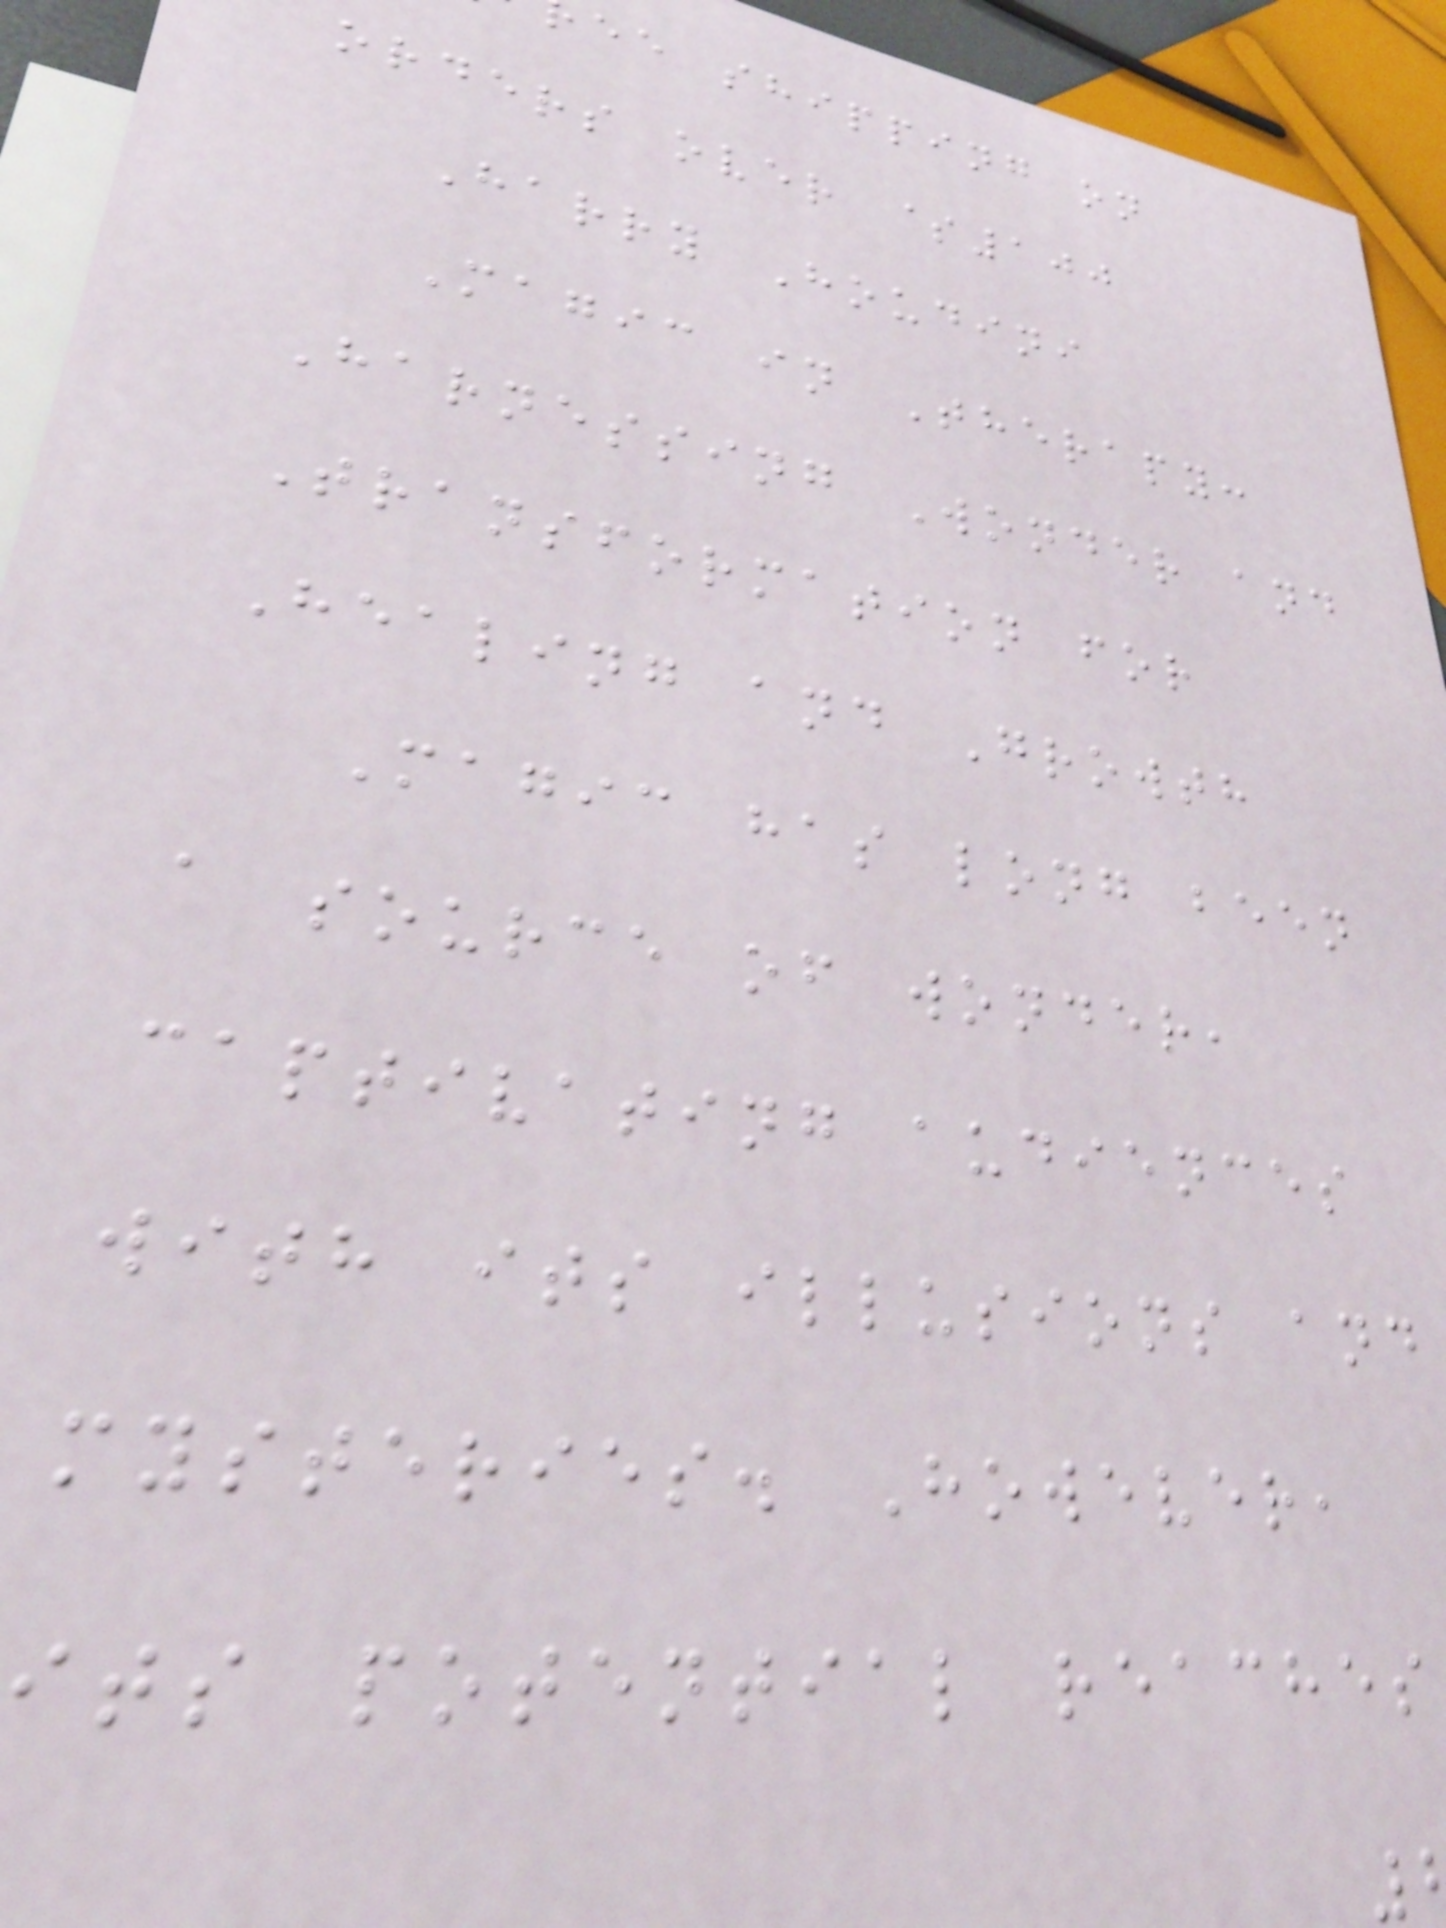ee shipping on
orders over $100
Harry Houdini
Magic in Therapy:
Harnessing Wonder and
Transformation for
Healing and Growth
Magic has long been
a source of wonder,
captivating audiences
with its illusions and
mysteries. However,
its potential reaches
